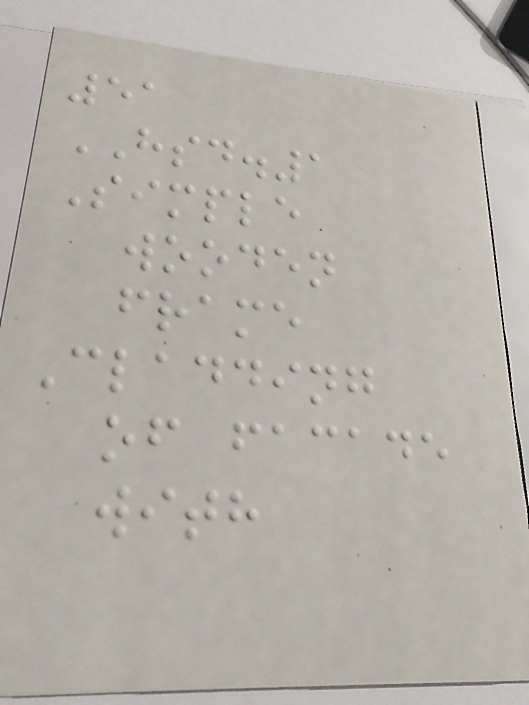51
HSD.1
Simple
wooden
frame
Cladding
of facade
with
